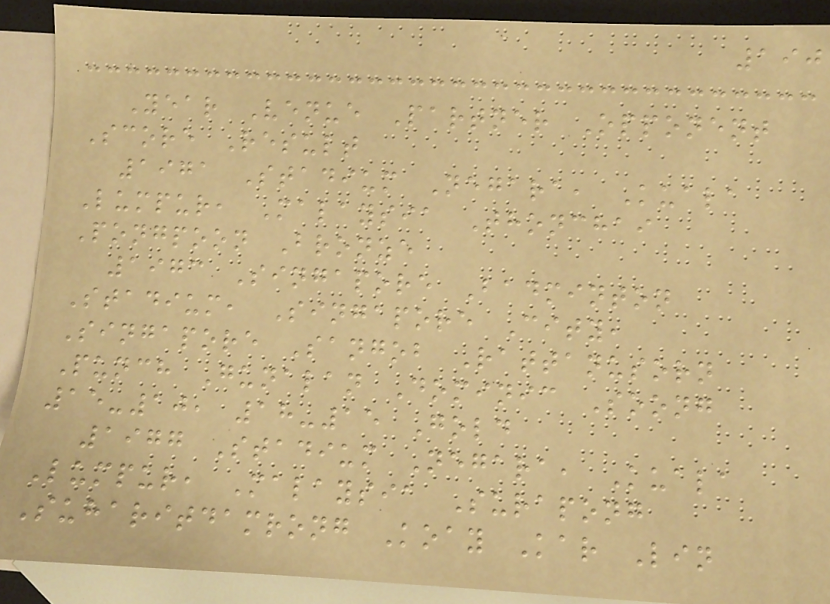190
Year Venue Partner Opponent
Score Result
1971 Stadium Negara, Kuala
Lumpur, Malaysia Thonchai
Pongpoon Bronze
1973 Singapore Badminton
Stadium, Singapore City,
Singapore Sangob Rattanusorn
Punch Gunalan Dominic Soong
15-10, 18-15 Gold
1977 Stadium Negara, Kuala
Lumpur, Malaysia Surapong
Suharitdamrong Koay Kar Lin
